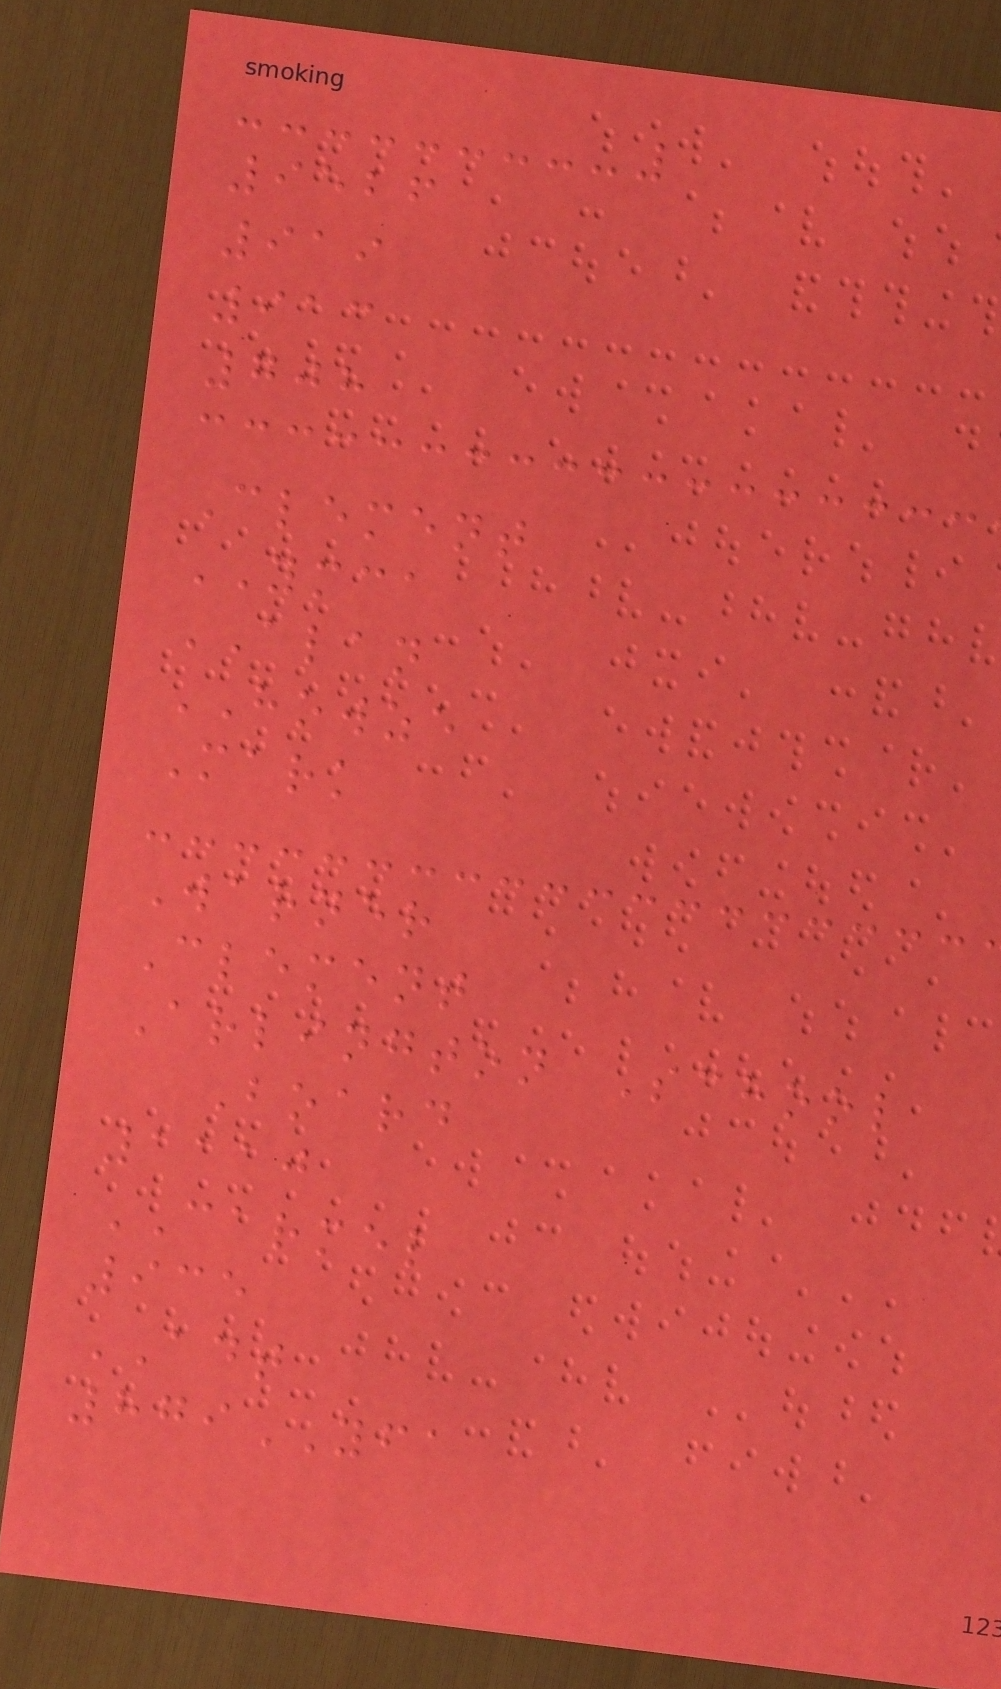9526
919
913
708
Clement
YMCA
ALAN
HOWZE
Mark
Warner
Clement
Arlington School
Board
1110
CARMEL
935
ADT
879YFA
